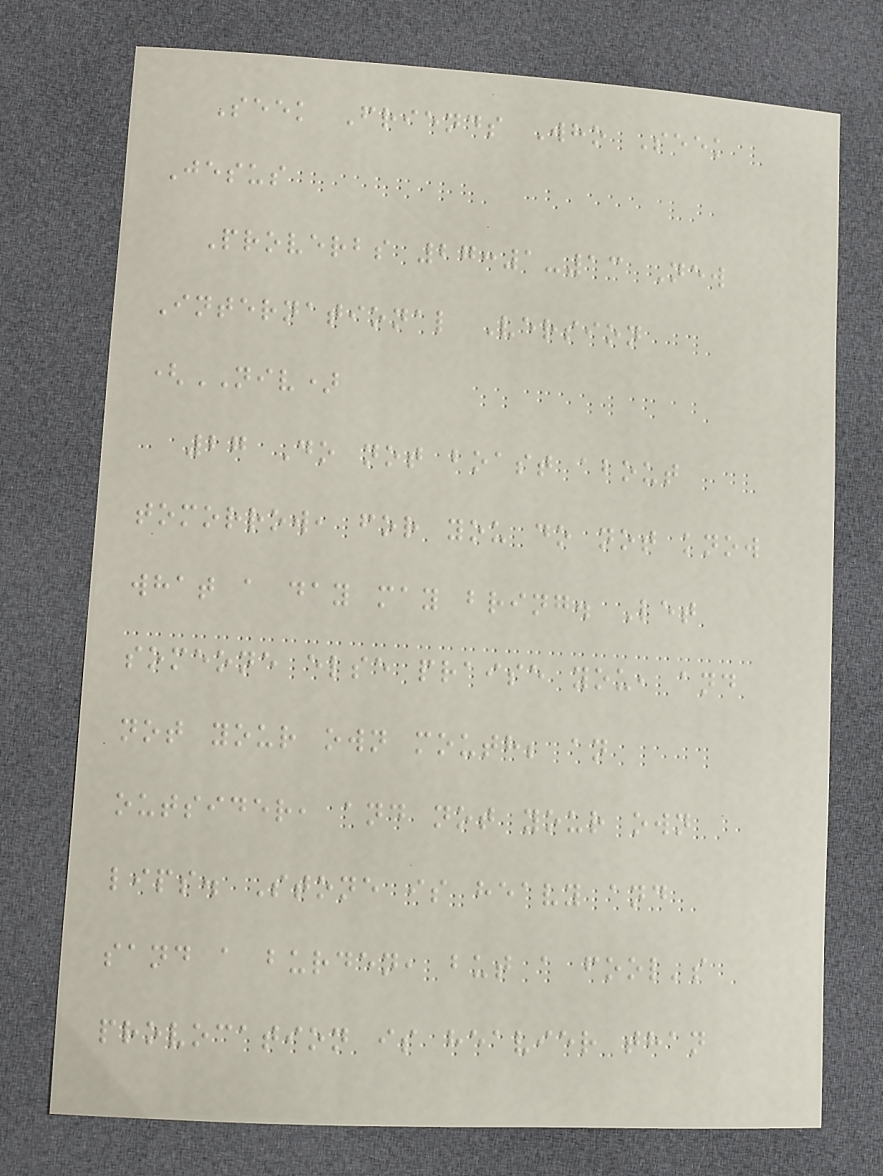Seek Friends Who Seek
Jesus
Proverbs 27:1-13 New
International Version
(NIV)
27 Do not boast about
tomorrow, for you do not know
what a day may bring. Let
someone else praise you, and
not your own mouth; an
outsider, and not your own
lips. Stone is heavy and
sand a burden, but a fool's
provocation is heavier than
